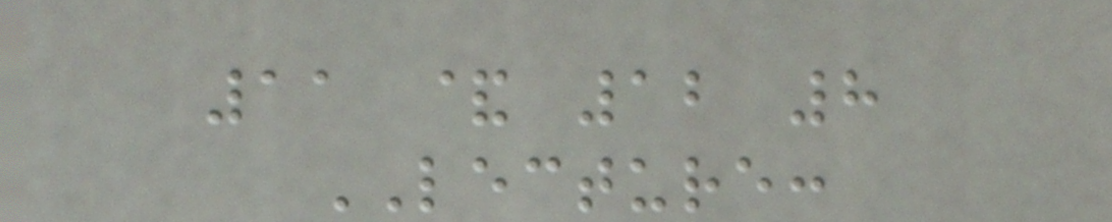11 & 12 8
LECTURE:
